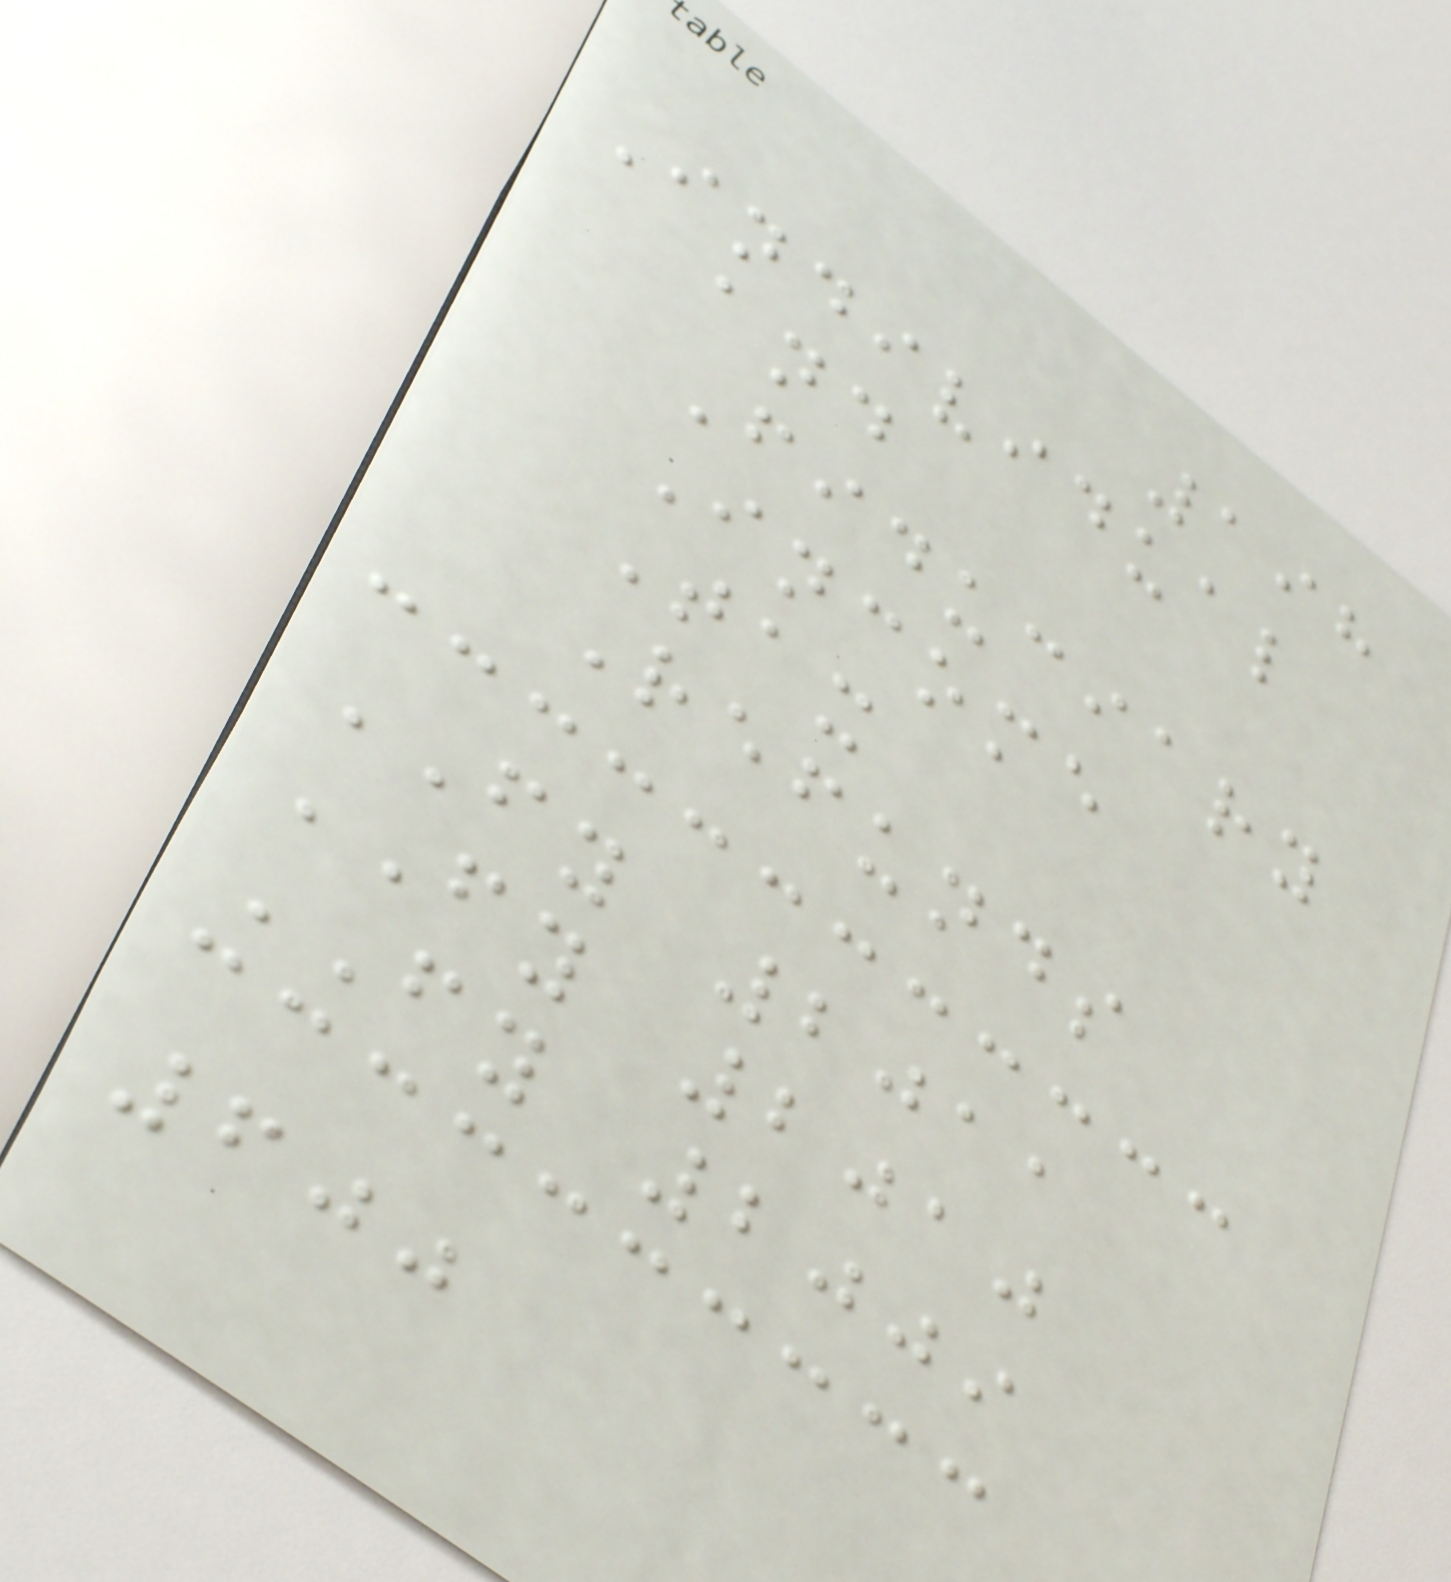198
Individual
and
Fiduciary
Income
Tax
Refunds
FY 2011
FY 2010
FY 2009
600
